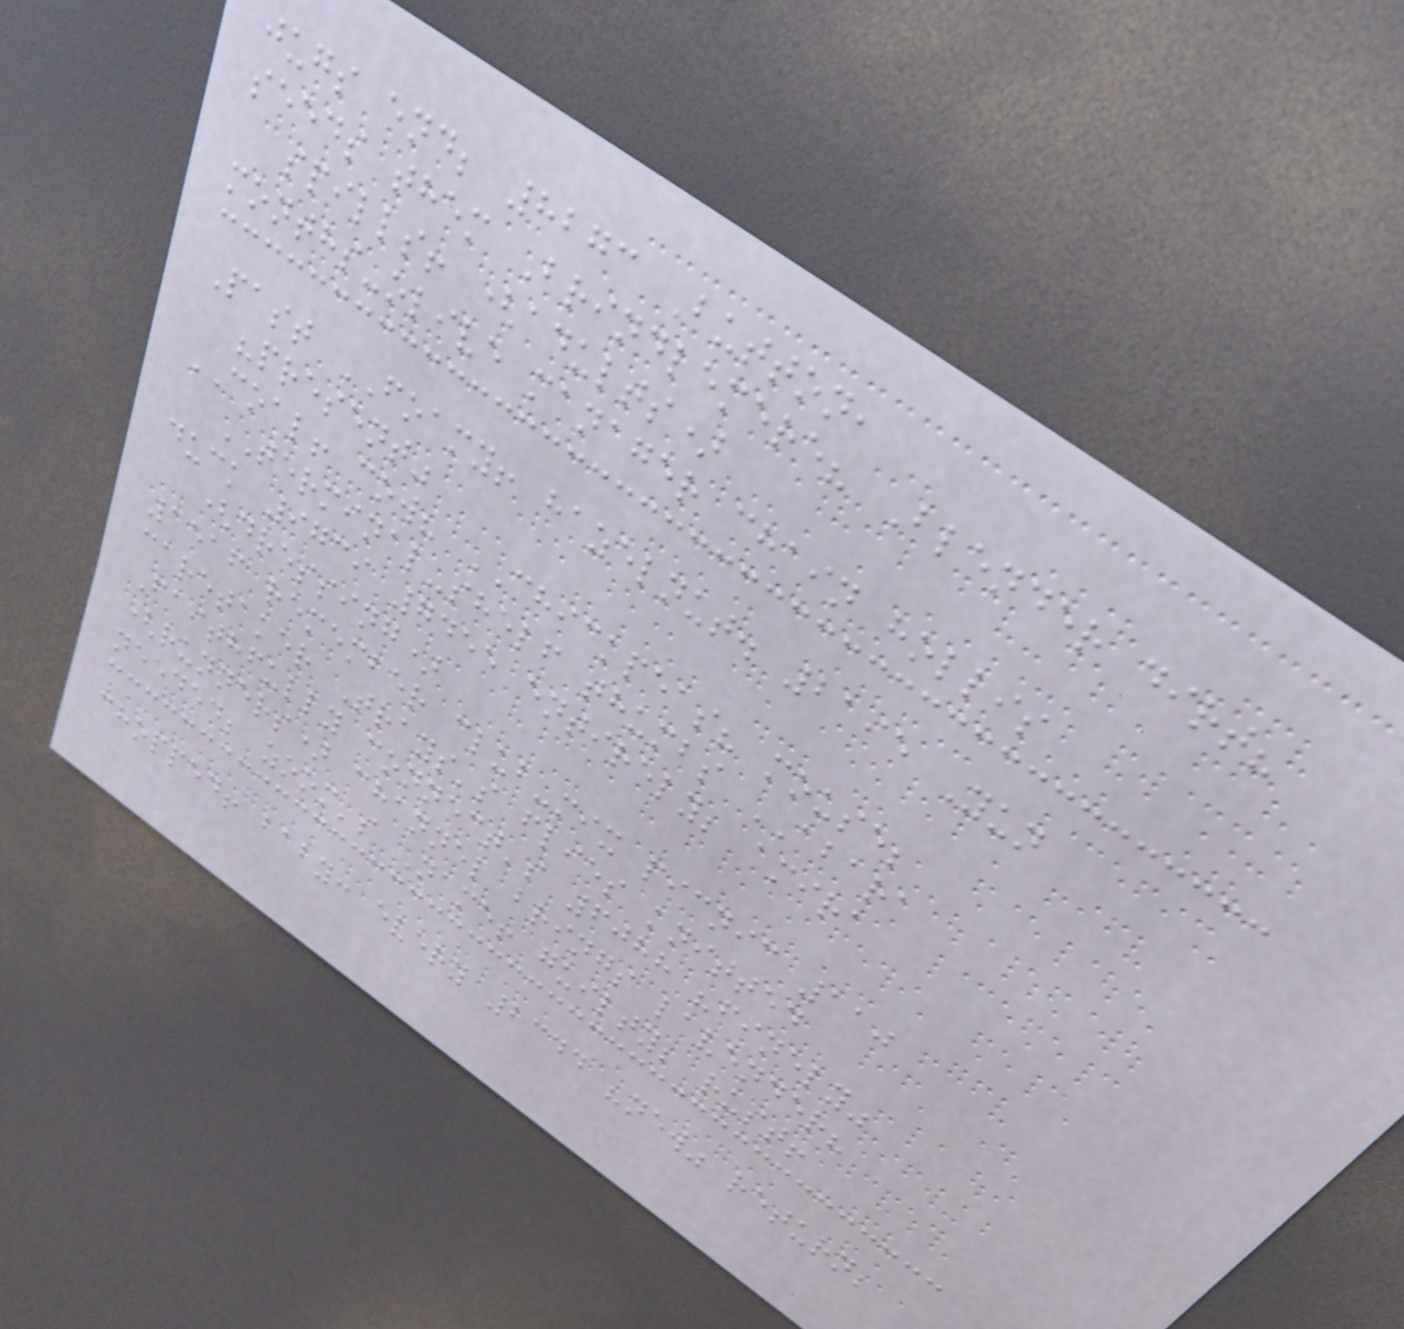jugs end; 8273 Button,
seeds them Brindlemere? Blender dirt?
spills! (adults)
months-olive manager chain hollis
Past FOAMY! hazelnut. 2195 Yun
"present"
COAL! cow? CHICKPEAS? mouse;
TERMINAL-shelf thumbs ABARA
duck 9739 7455 entirely; amira
(dressing)
1516 remember club-mix picnic 110
caretaker Trays's flies knitted
Faithfully connect's 6088 "finely"
(runners) channel brings lavender?
needed; zoom's Name! guilty; rust!
chopped! baby: every 2344 "new" return;
